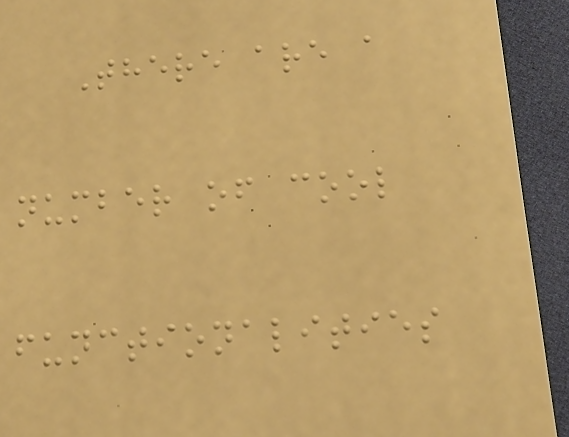There are a
number of cool
functionalities
